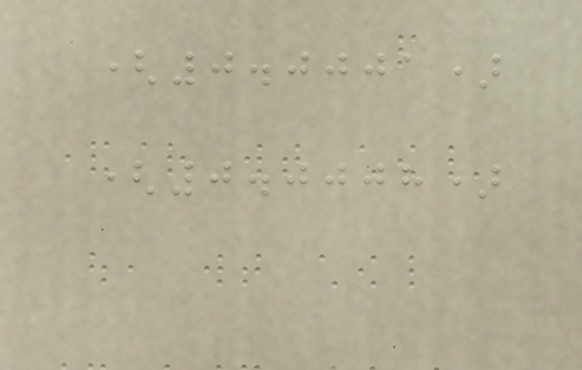(0.0001)
(0.0008)
